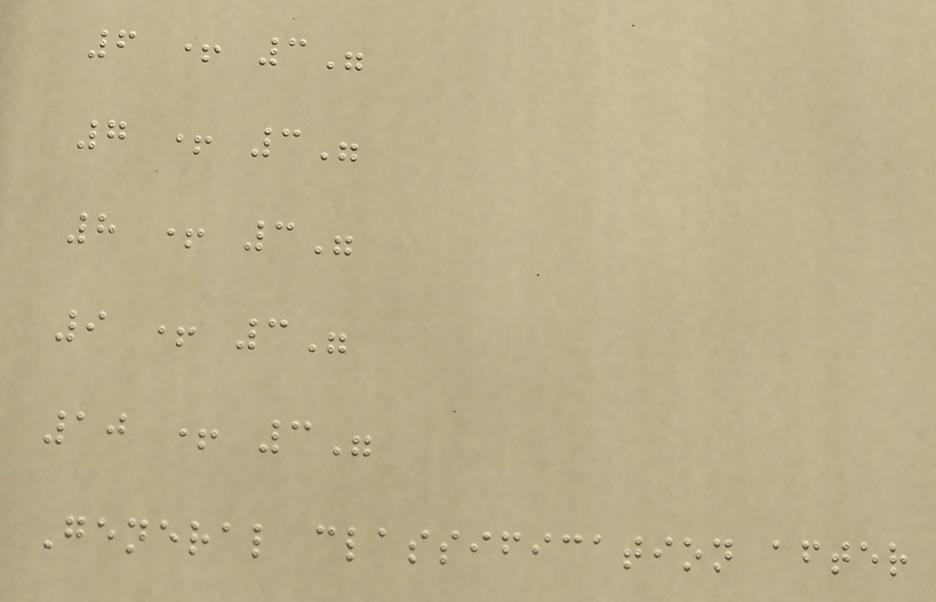6 + 3"
7 + 3"
8 + 3"
9 + 3"
10 + 3"
General classification after
